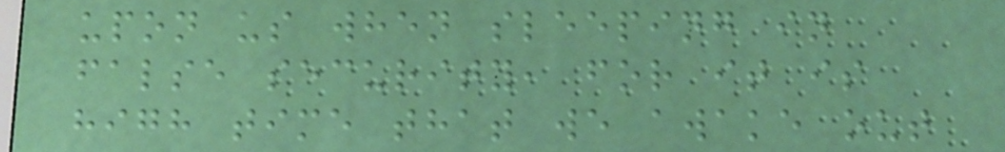upon us when sleeping in
false security, for it is
high time that we awake out
